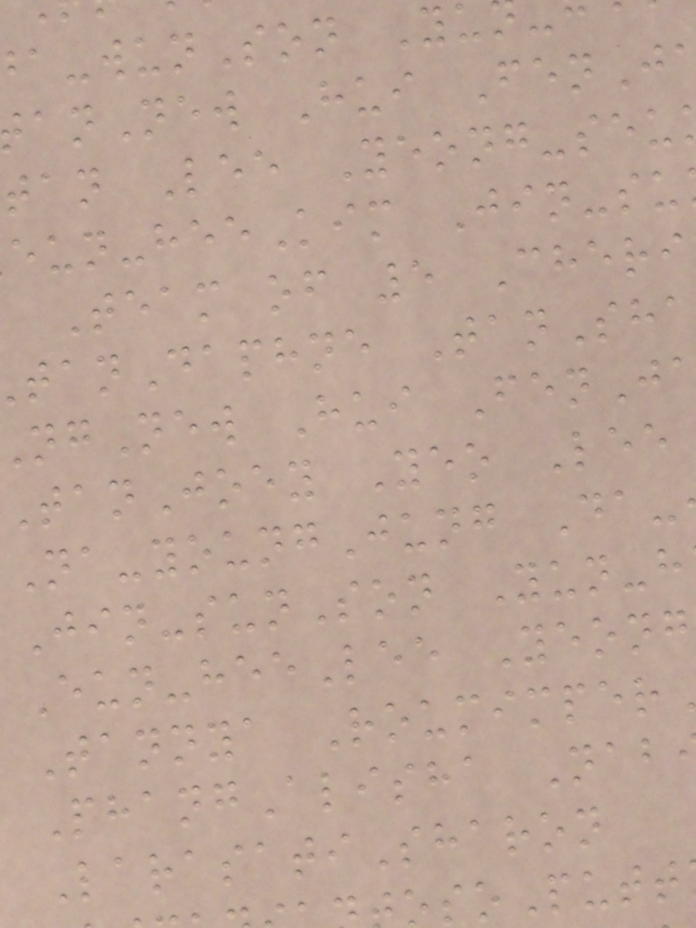a-wunSon Yu
anNew Hui FenJ
tan Lee Yeong-seu
un-heeKim Jin-su
Team of 5 Cheri
anDaphne TanSha
gNew Hui FenJ
TanJoey Yeo Lee
Na-youngJung Da-
Jin-sunSon Yun-h
Eun-heeLee Yeong
Tannya Roumimper
PhangAlisha Nab
LarasatiSharon
